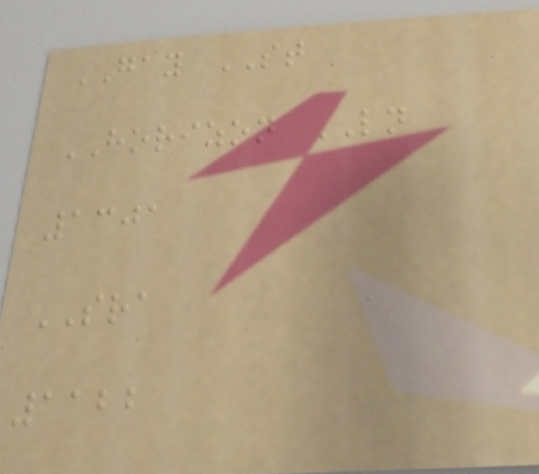GAY ST
HORIZON LN
1301
SRA
1122
